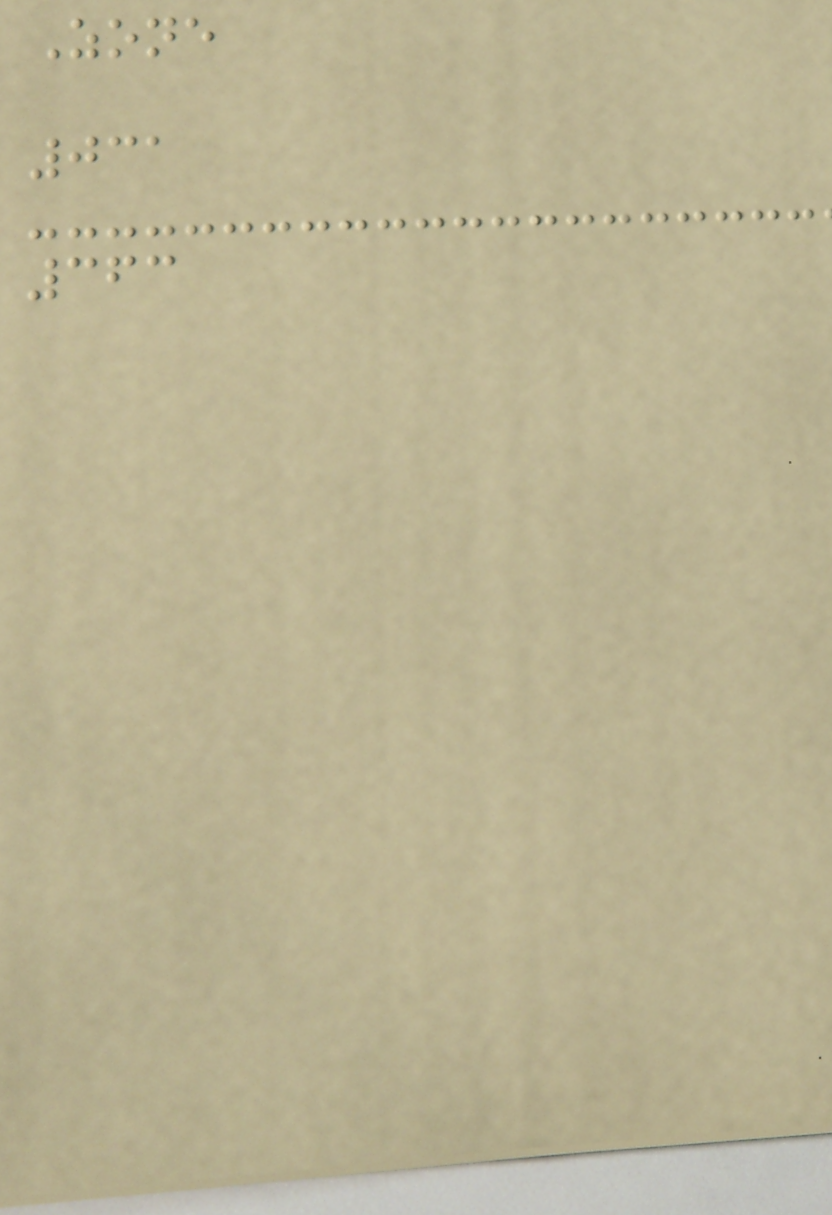Zone
031
363
